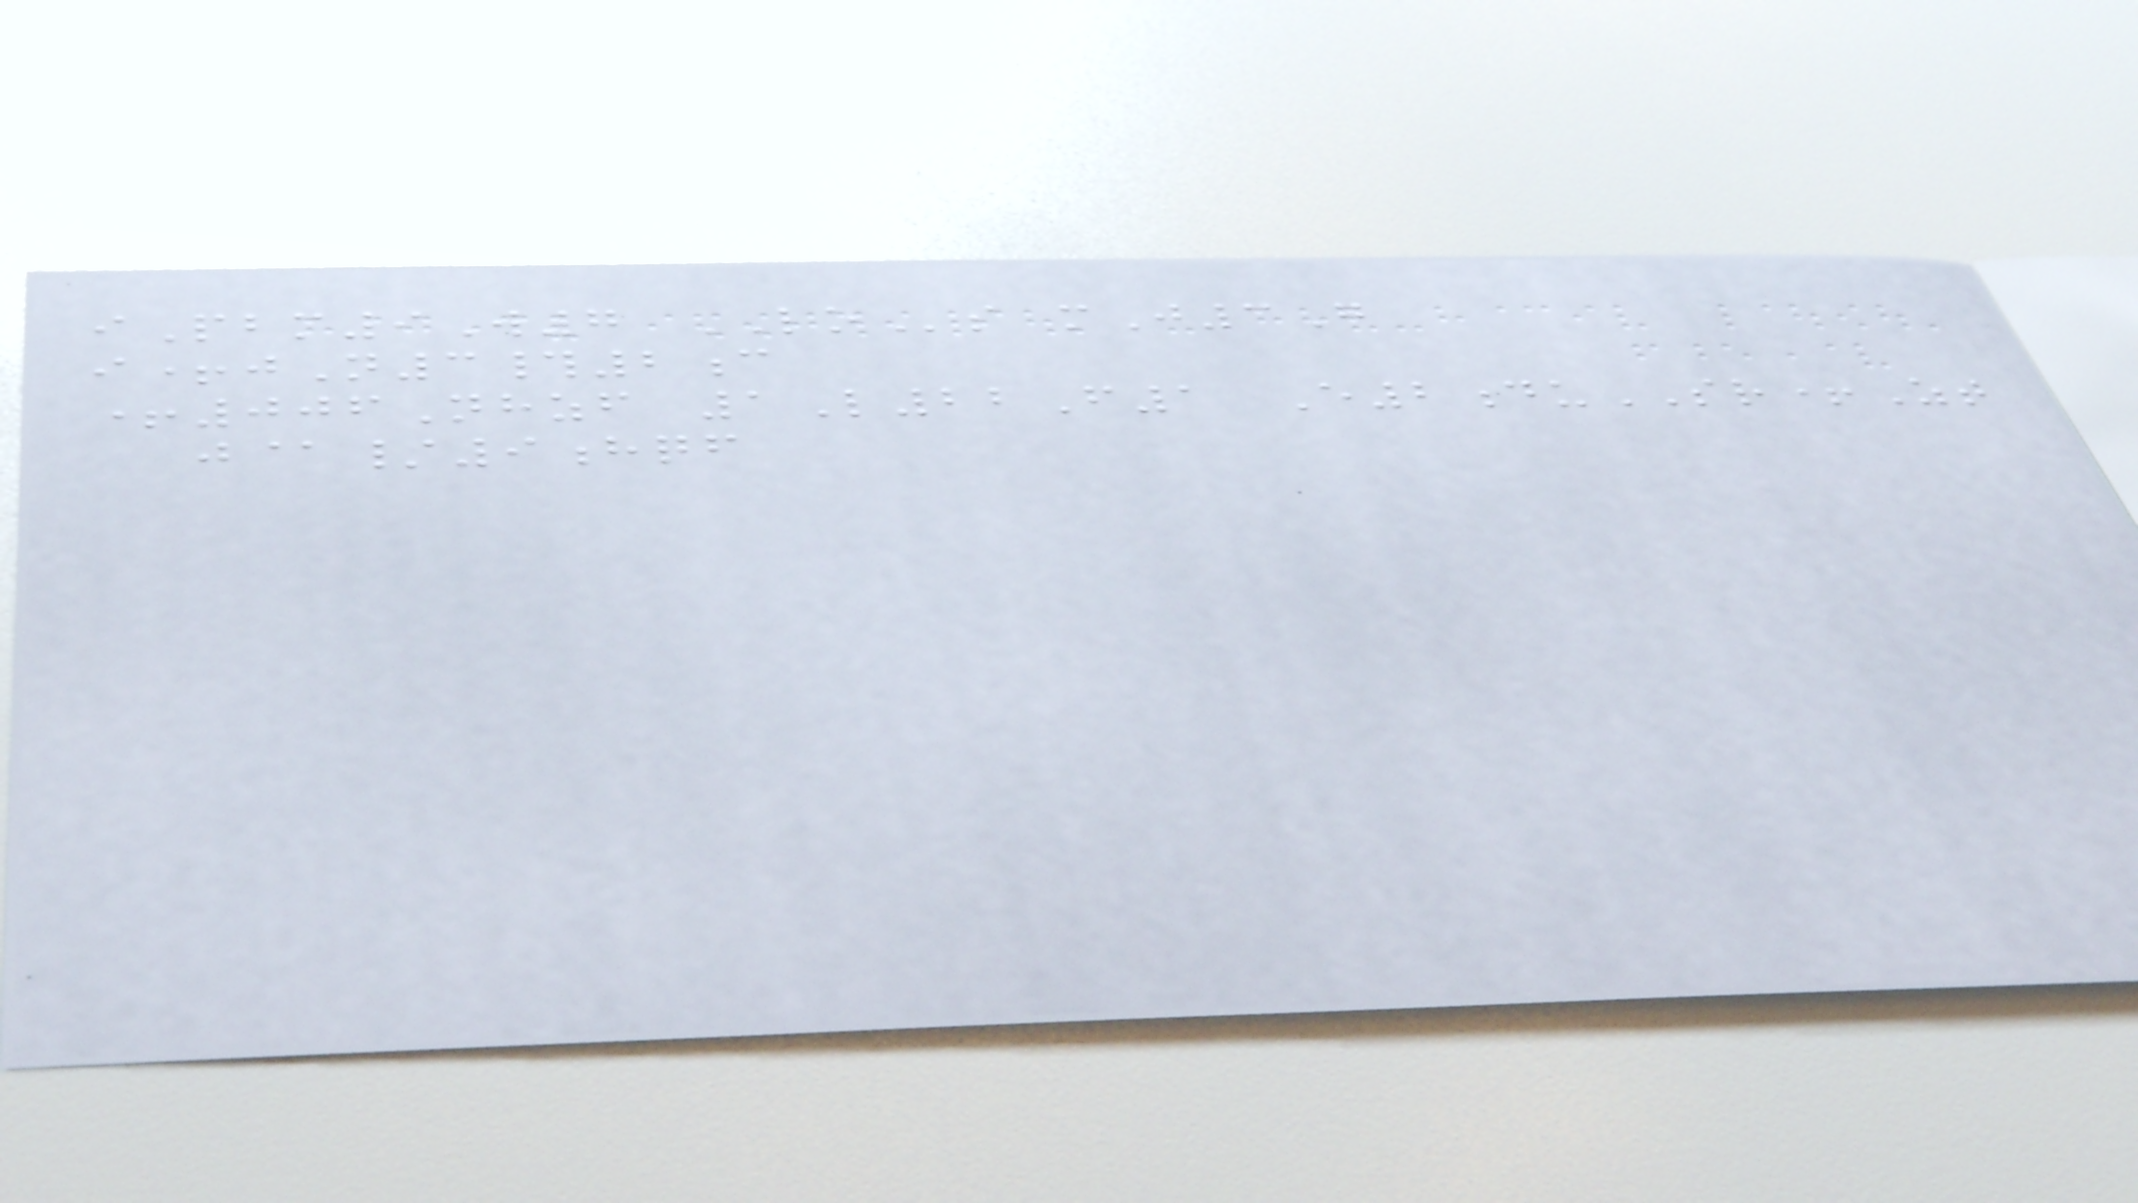iPbm9W7 LOs mJ3G
i+jN3#2c
+006Nhzf 1L22F1 E2duSR+Zt
j@/9hqf
